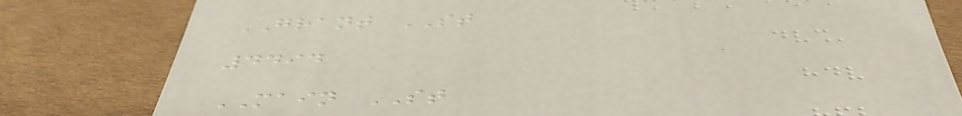GRANT ST
4494
MAIN ST
